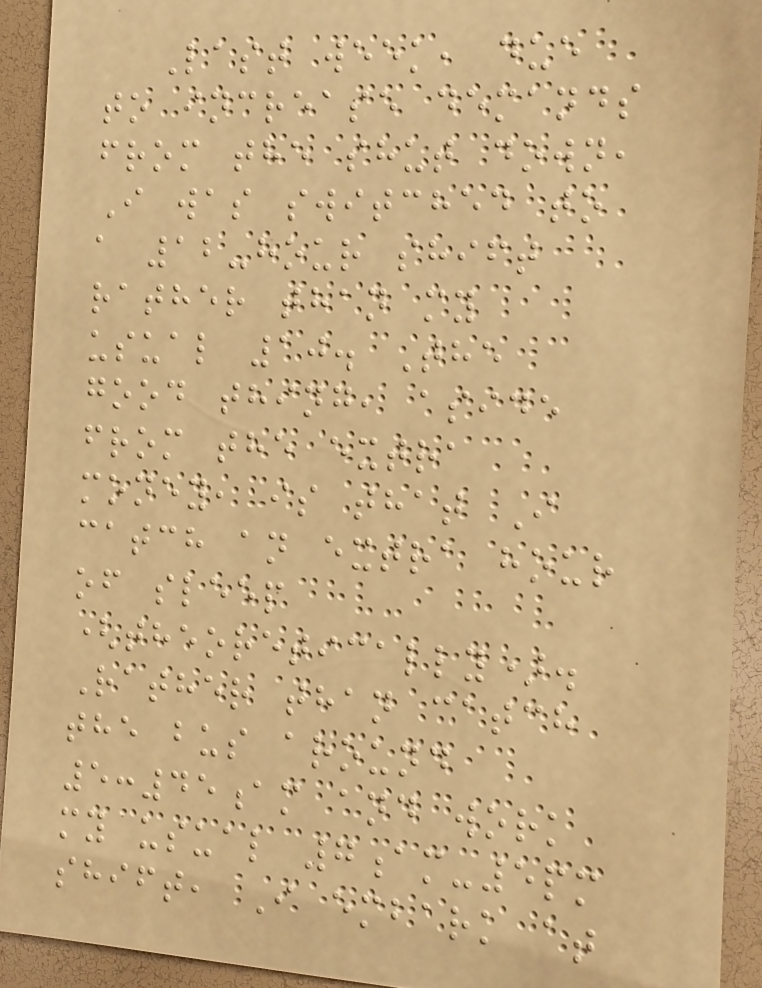Last week, due
to increase demands
from the shut down,
I was switched to
a 12-hour shift
rather than my
usual 10. The
good thing, aside
from the extra
money, is that I
catch an extra hour
of sleep
(theoretically).
Rather than catch
the bus around
5:45am and work
my usual 7am-5pm
shift, I embark at
